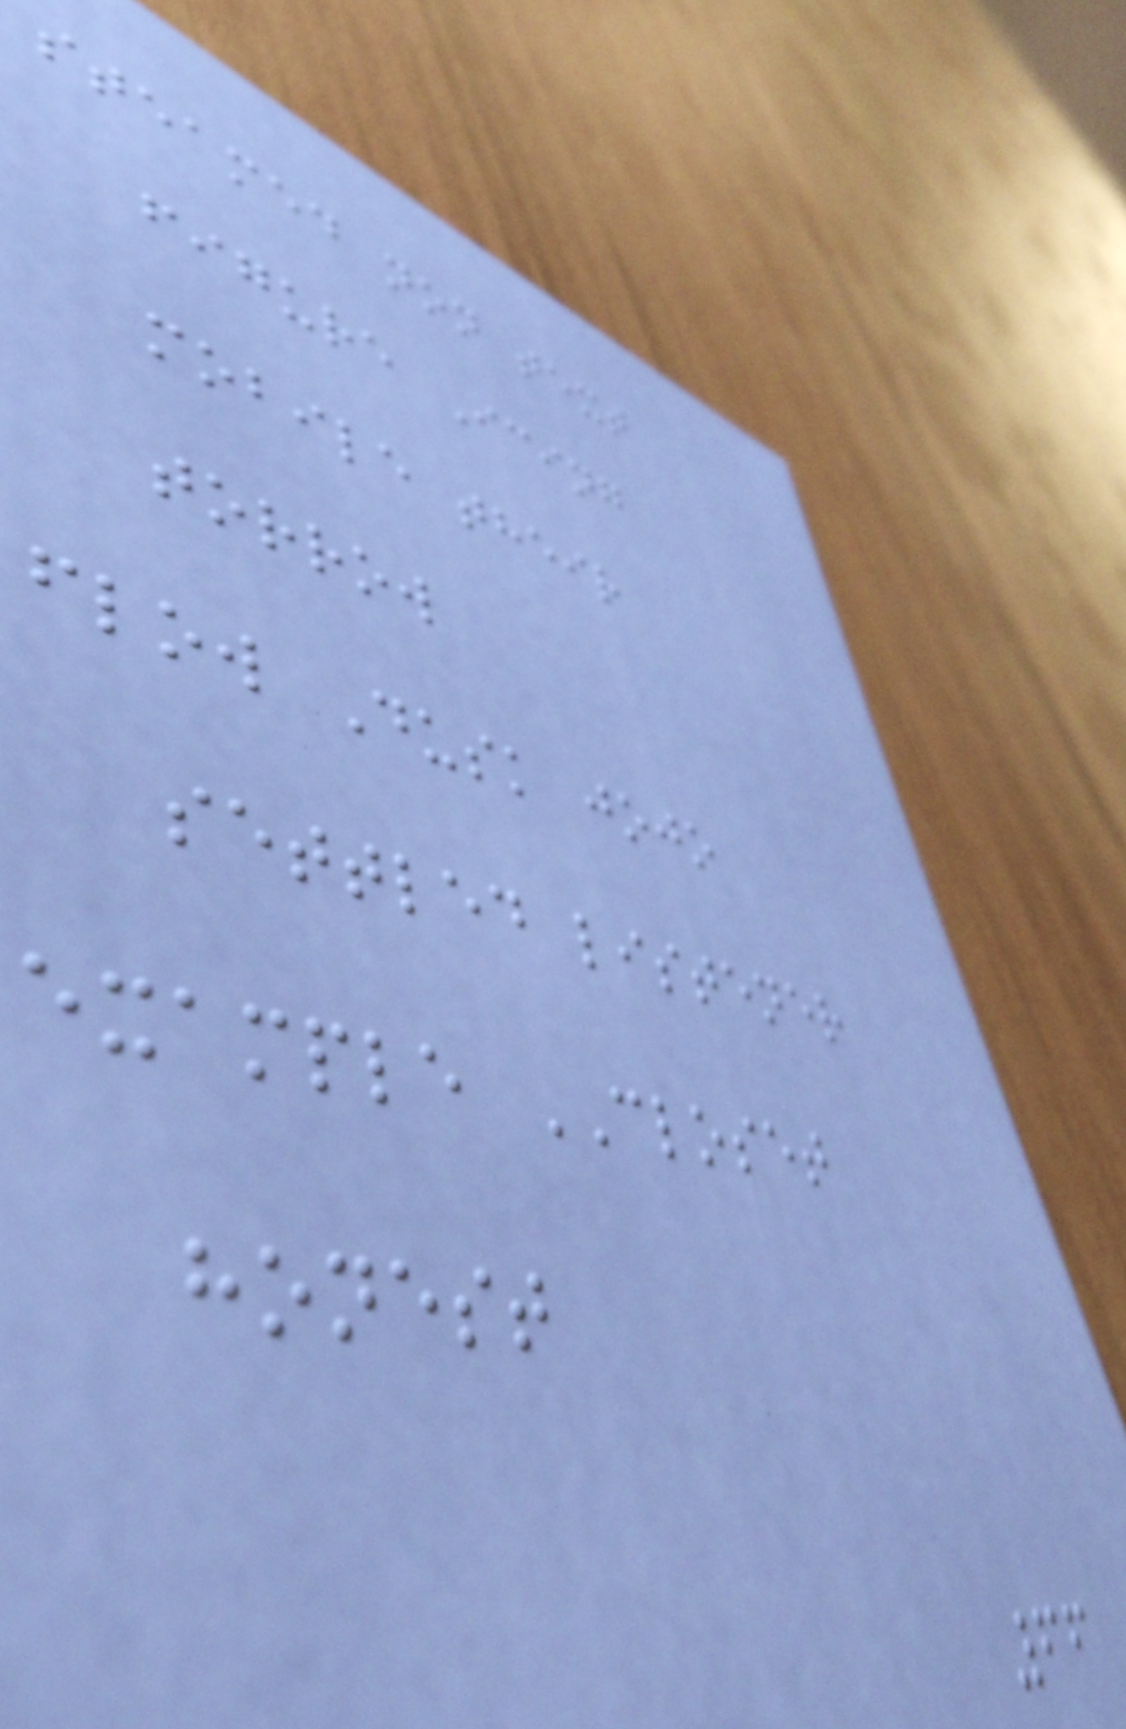steamed non text
figure Icing
mobile their
torrow
flow Dusk jojo
settled listener
example CLOSET
honest
66
